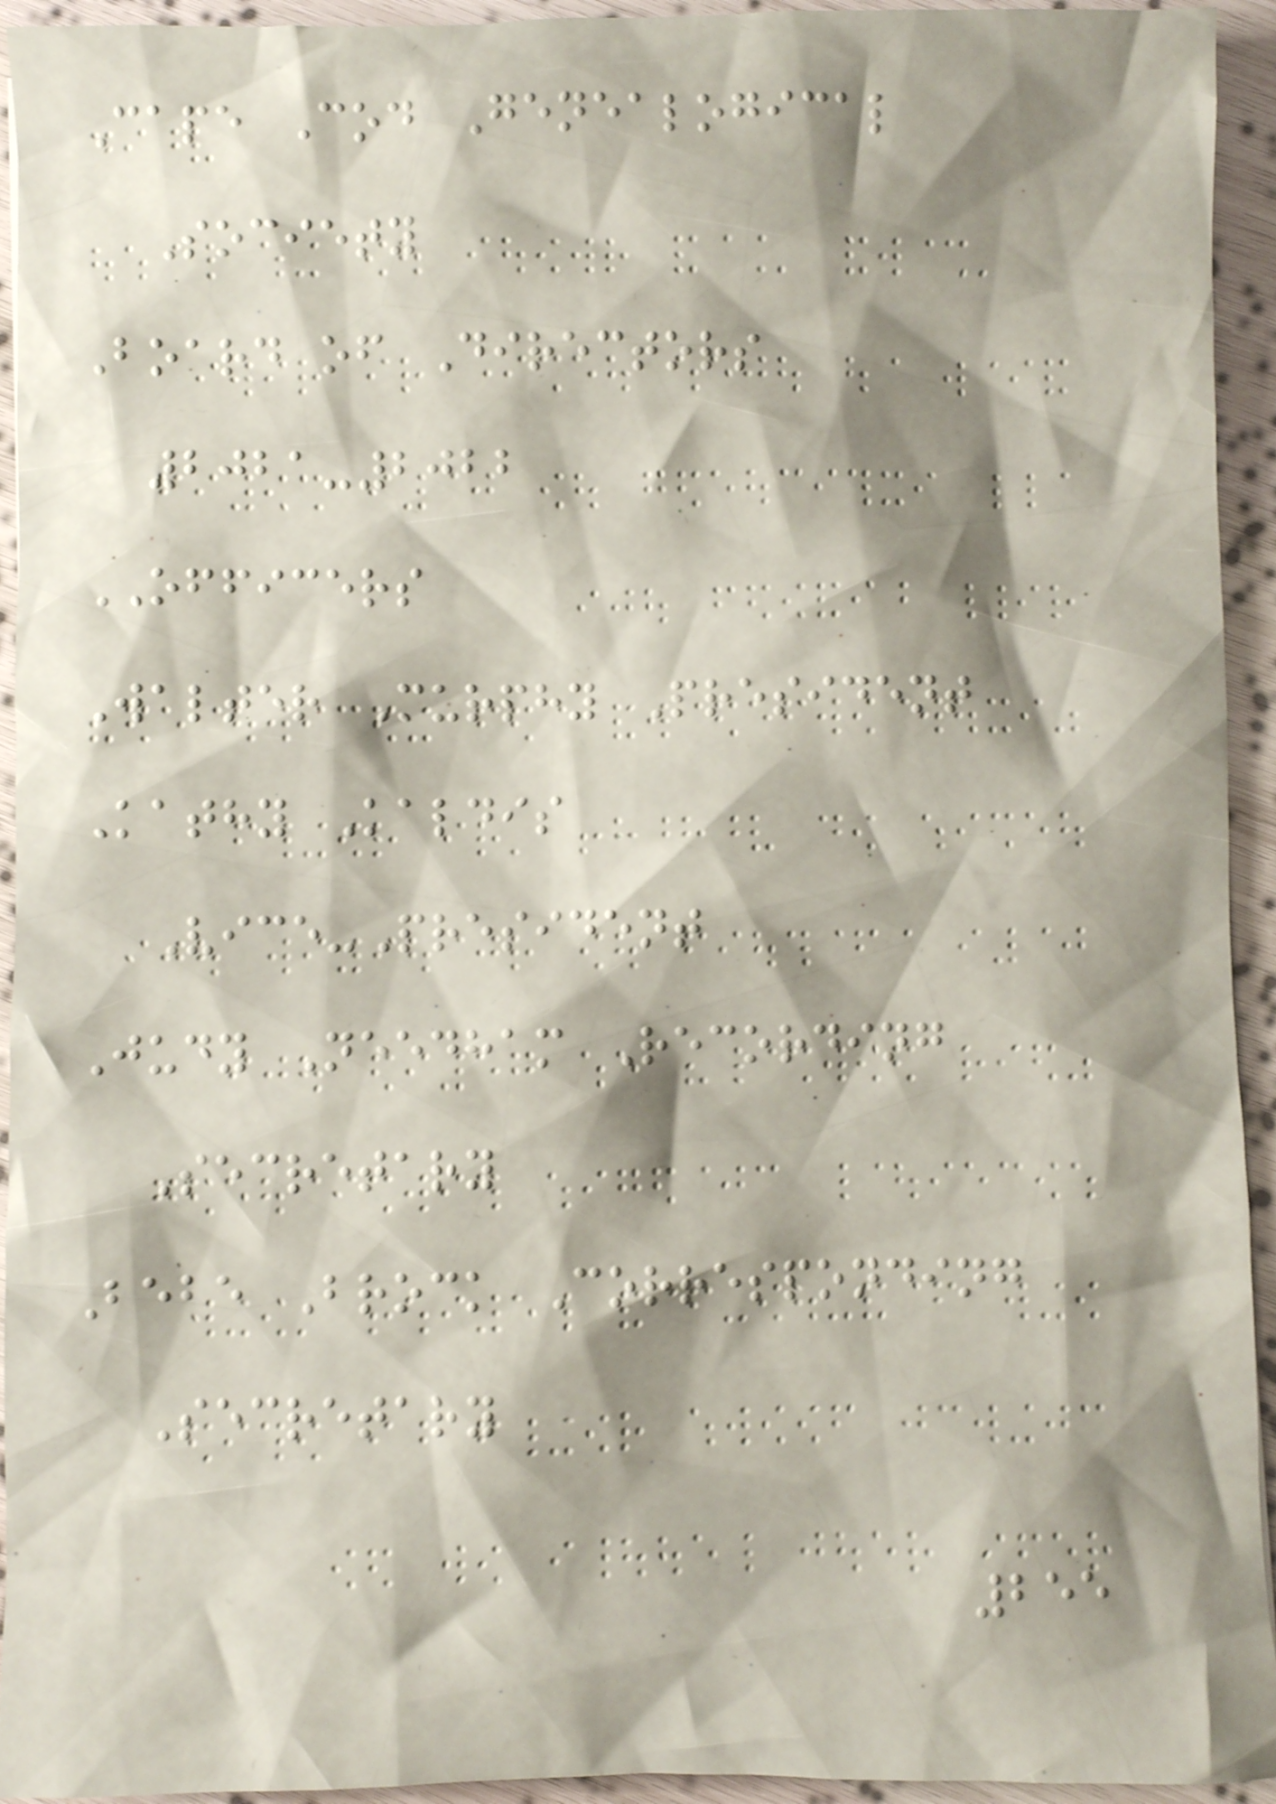Cape Cod Genealogical
Society
Board of Directors
2021-2022
OFFICERS
Walter Murphy President
Kathy Kaldis
Vice-President
Judy Needham Recording
Secretary
Bebe Brock Corresponding
Secretary
255
